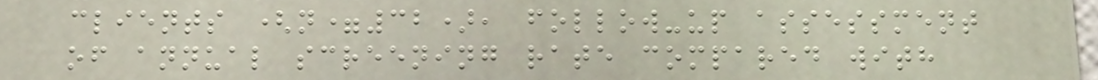clients (n=32), follow-up assessment
of annual screening rate compared with
